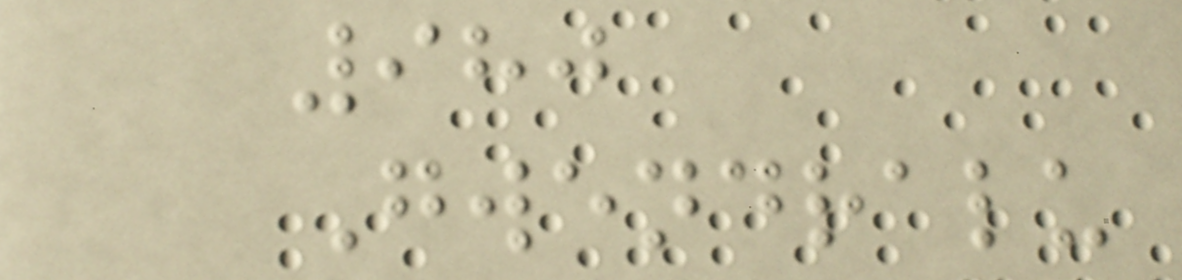980
Gwendralu
